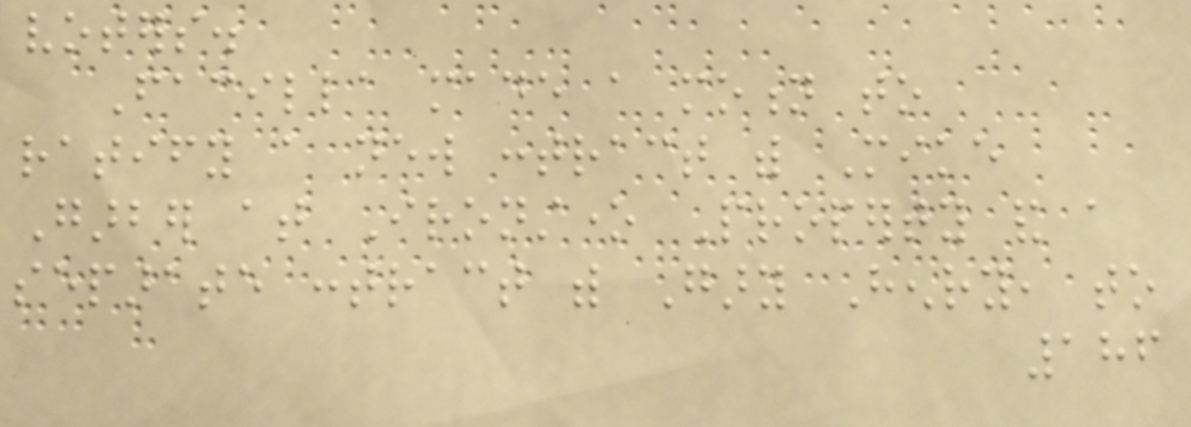voters.
Facilla made a motion to
ratify a new contract with Mike
Garber at Ironstone Property and a
separate contract with Gary Henry, to
186
